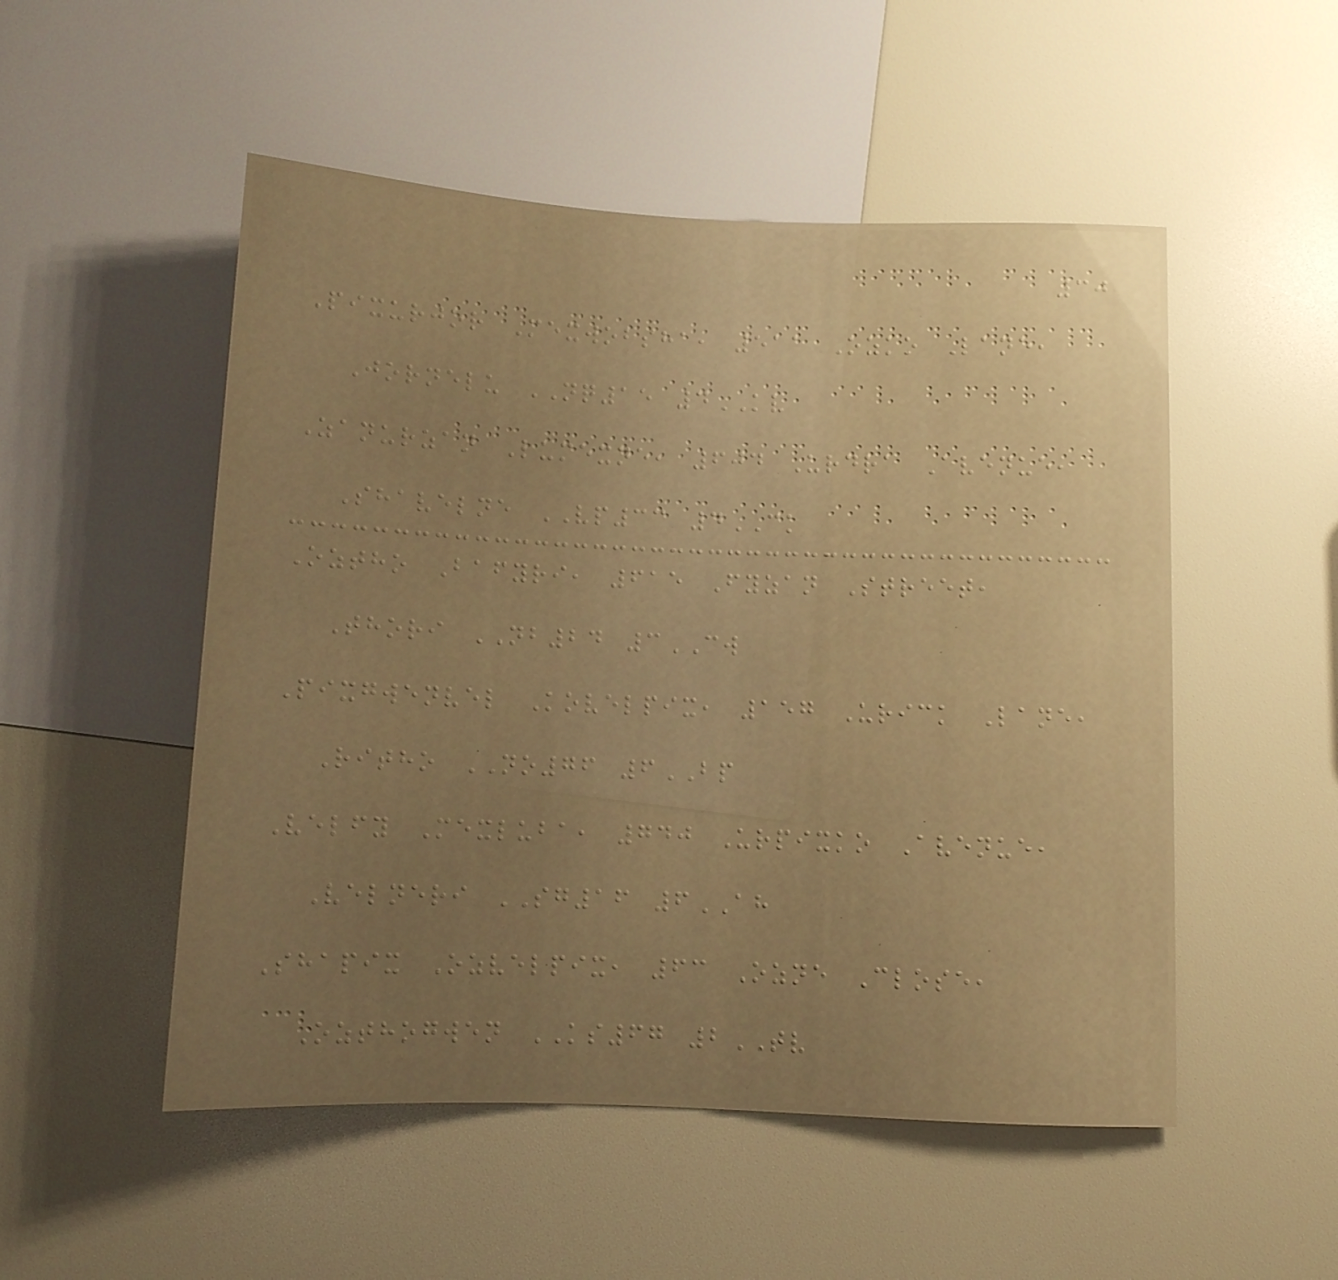30
Pixurjor Mexwobsha, 511 Ozko Lane,
Jornelu NQ15 4KV
Zanurzan Lumexne, 604 Urdra Avenue,
Shavelne VP33 4CK
Oztho Bafyri, 615 Fyzan Street,
Thori NB24 3CW
Pixgwenvel Kovelpix, 157 Urick Lane,
Ritho NO76 6BP
Velfy Mexluba, 740 Urpixko Avenue,
Velneri SG16 6AH
Shapix Ozvelpix, 63 Ozne Close,
Ozthogwen KS67 2TV
